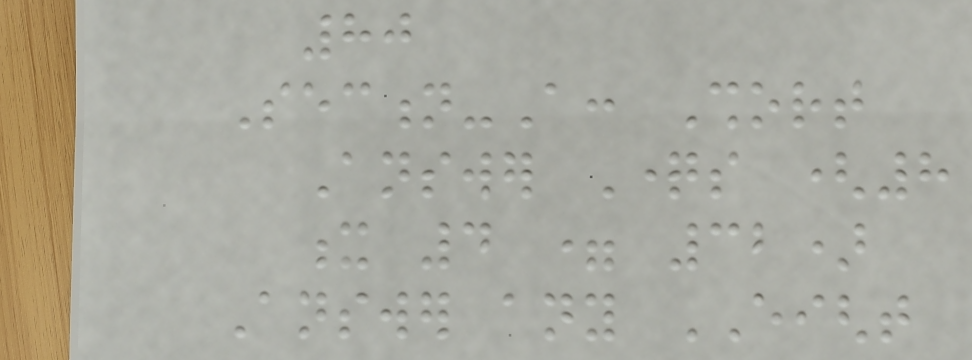80
Section-A: Short
Answer Questions (8
x 4 = 32)
Answer any EIGHT
